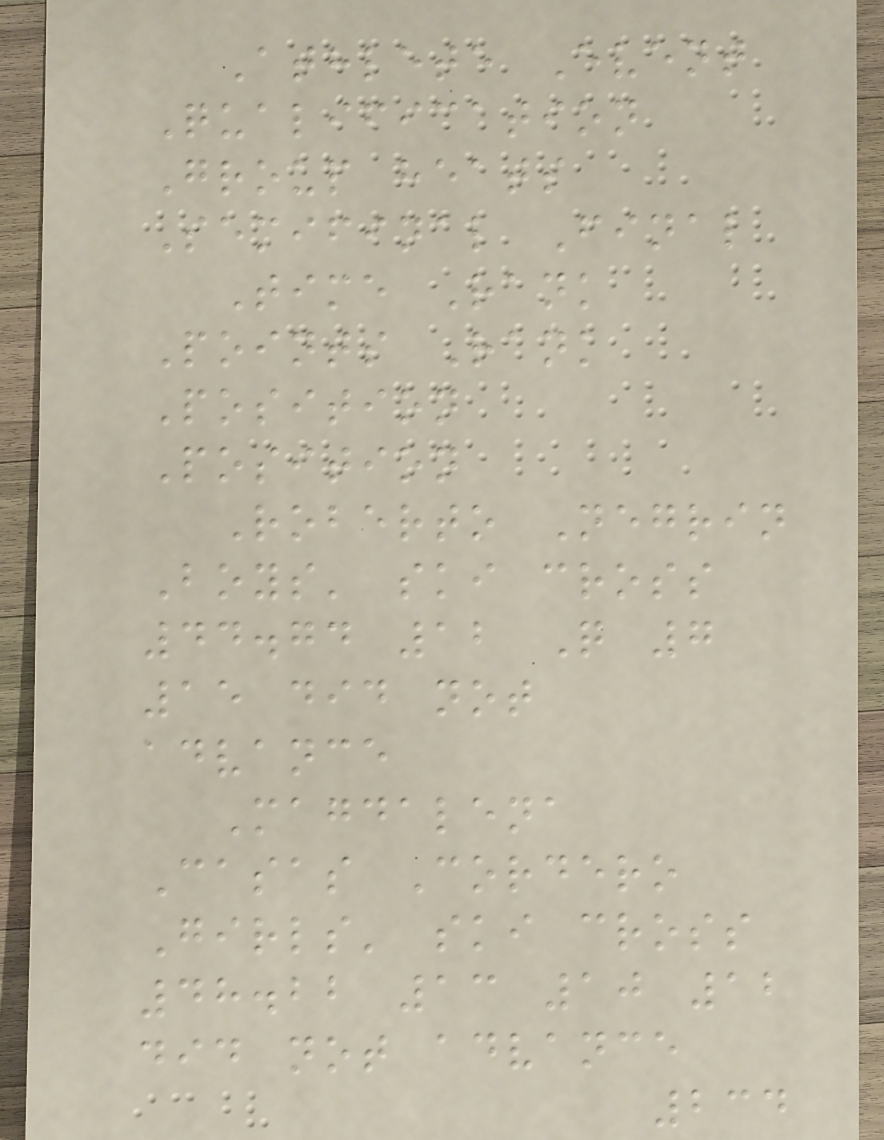Athlete Event
Qualification
Group heats
Semifinal Final
Time Rank
Points Rank
Position
Position
Roberto Negrin
Boys' ski cross
44.74 12 Q 7
15 did not
advance
Magdalena
Casas Cordero
Girls' ski cross
48.22 13 10 12
did not advance
234
